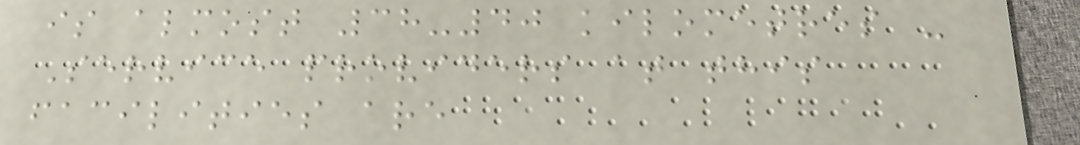is almost 38-40 kilometres -
Service providers at this
facilities are
